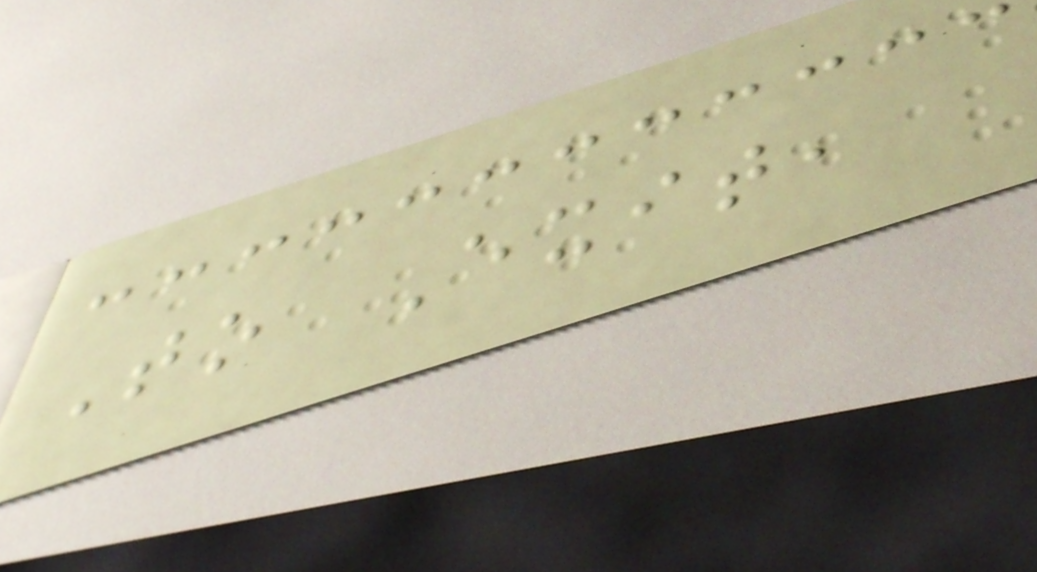To Exit,
